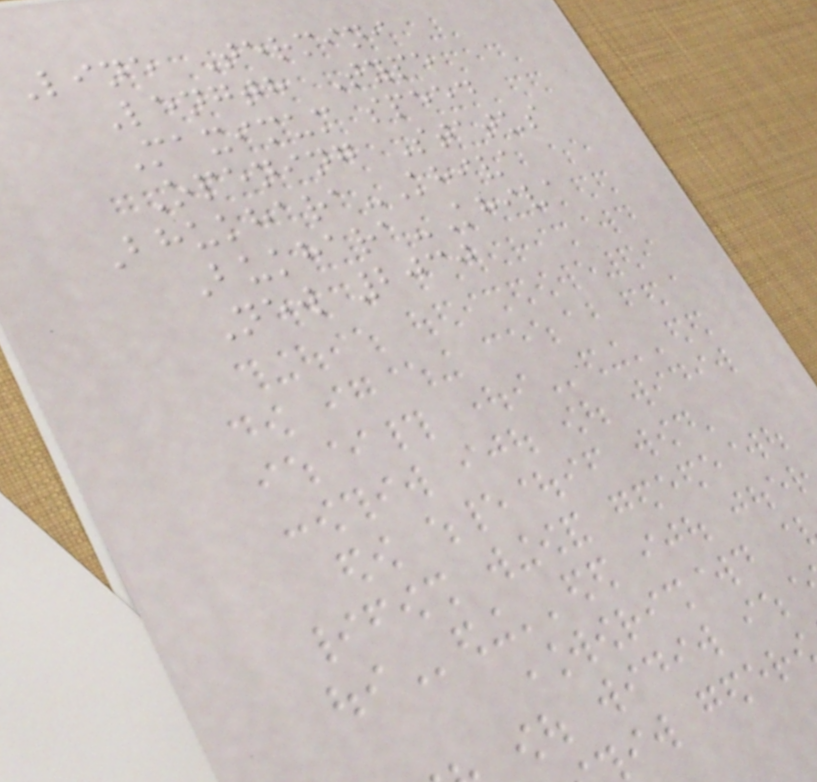Line Termini
Length Type
Maximum speed
Opening Status
Bhukhara-Khiva
Bukhara-Khiva
New 2030
